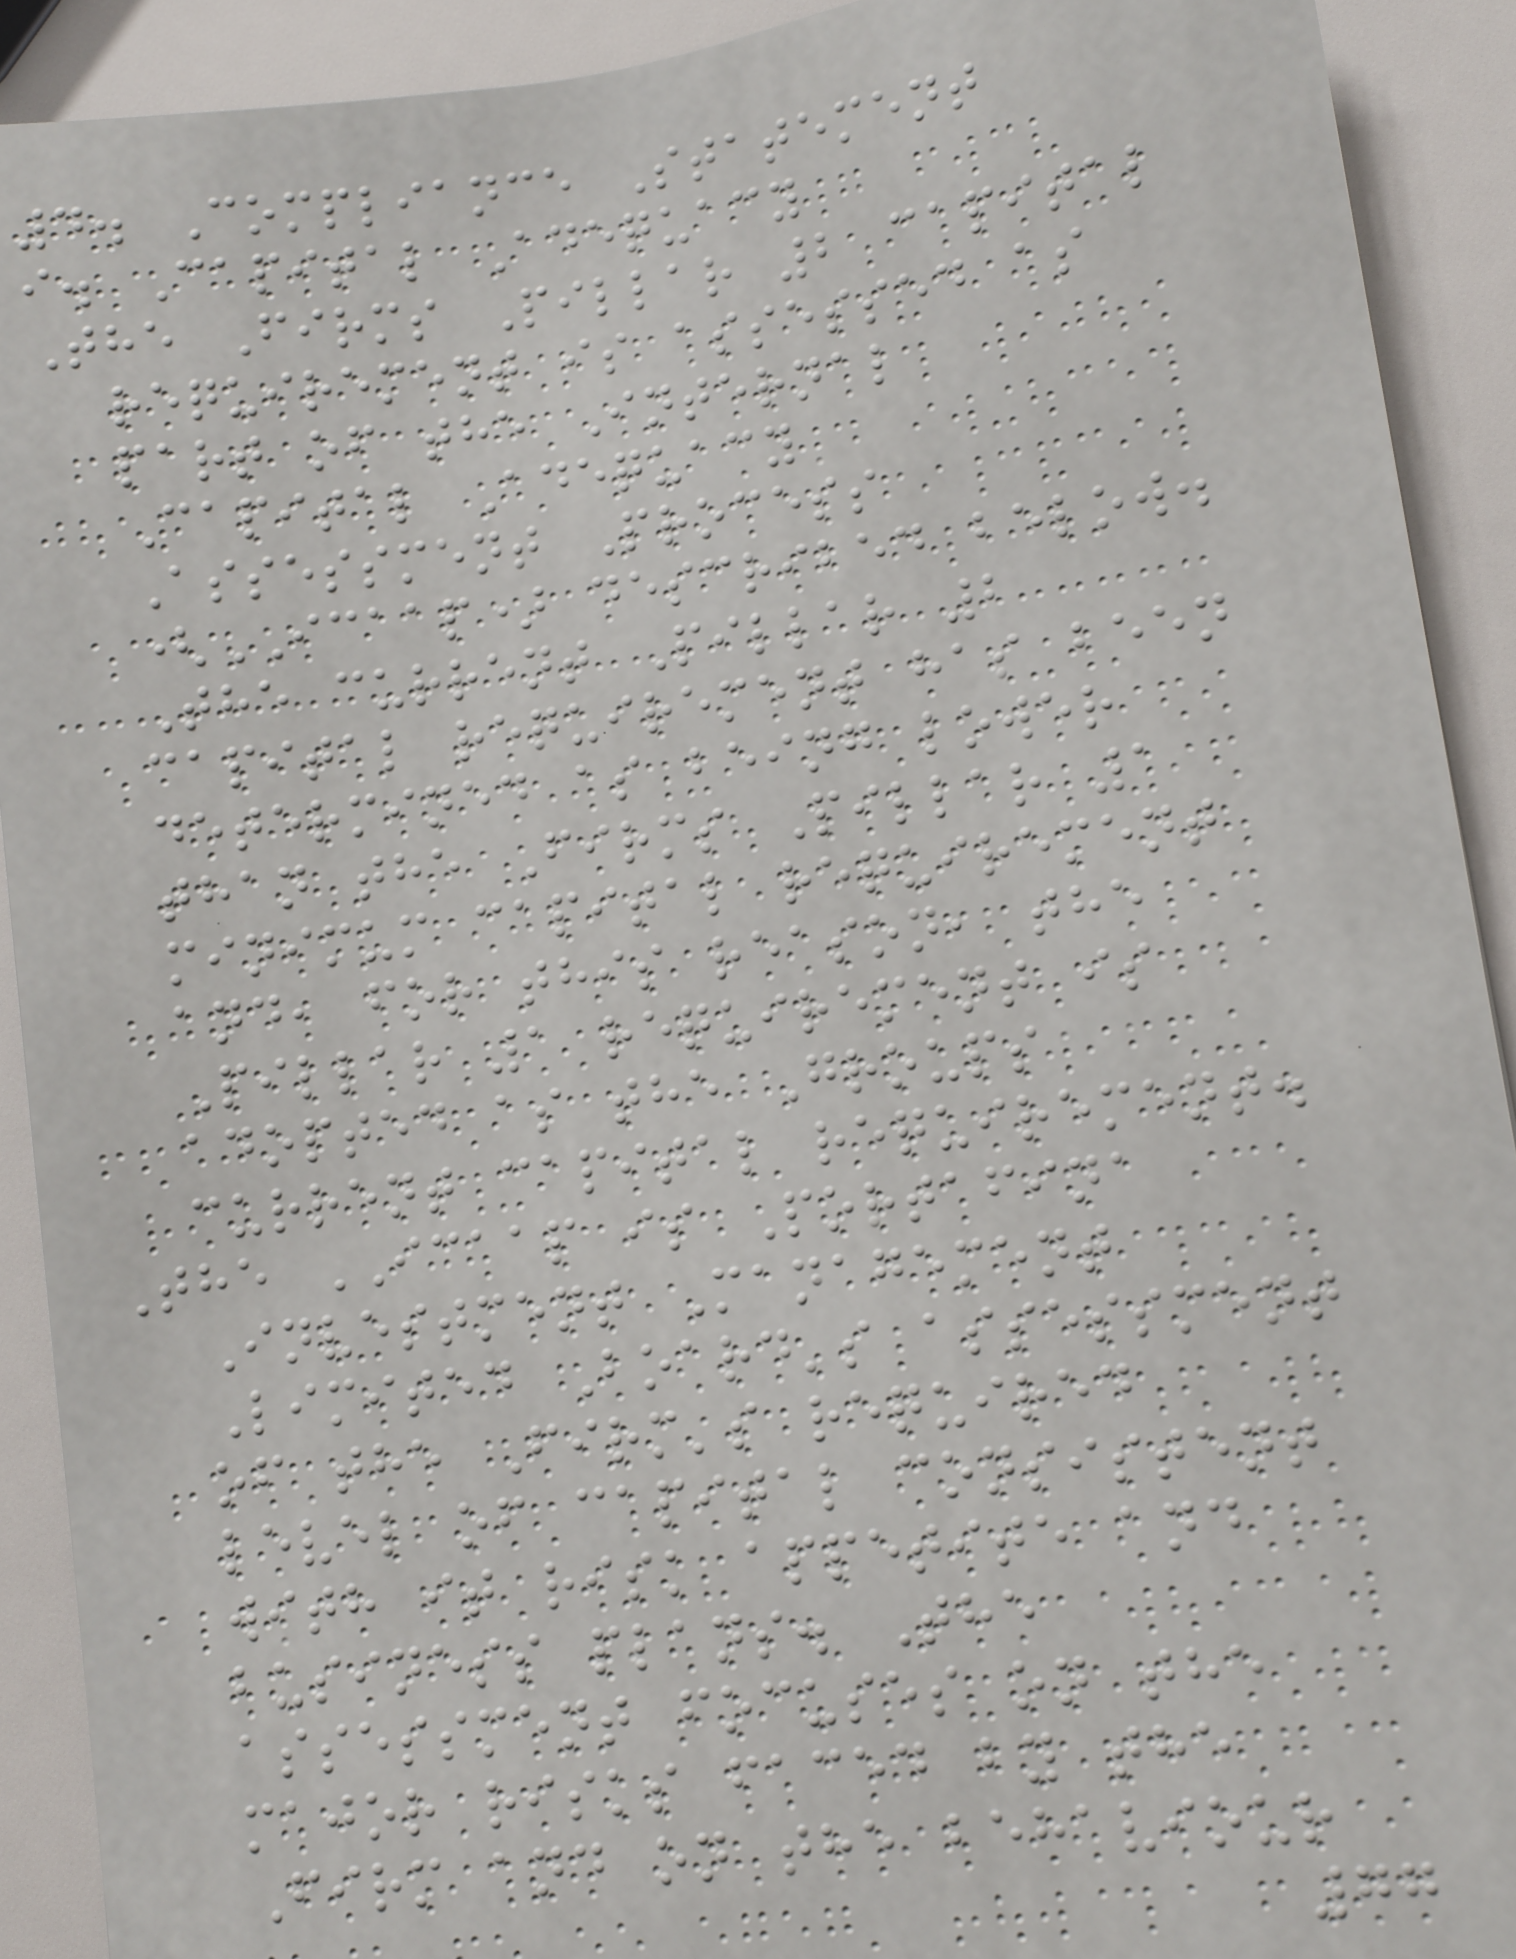4. Compliance Statement
i. Capital Adequacy
The Firms Pillar 2 capital
requirement is assessed as
part of the Internal
Capital Adequacy
Assessment Process
(ICAAP) described below.
The current Pillar 2
capital requirement has been
determined as being lower
than the Firms Pillar 1
minimum capital requirement
and, for this reason, the
Pillar 1 requirement is
adopted as the Groups
current capital requirement.
The ICAAP is Portafina
Investment Management
Limited Board's assessment
of the Firm's required
level of capital consistent
with it risk appetite and
business plans. The
assessment focuses on the
major risks faced by the
Firm and on the behaviour
77
